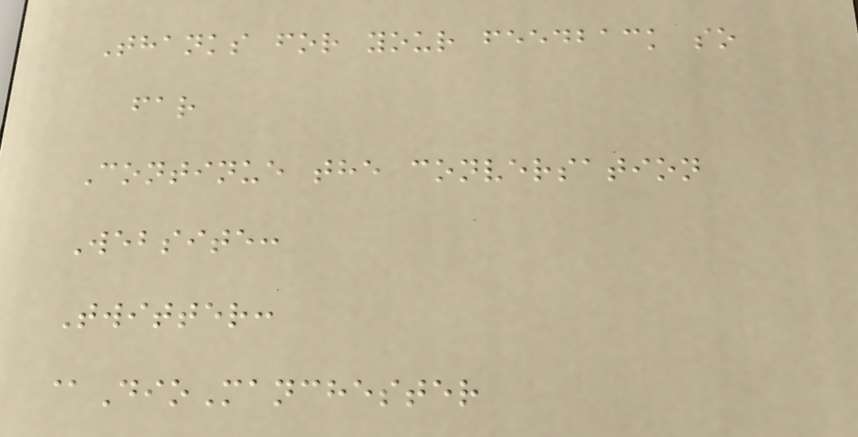Thanks for your feedback so
far
Continue the conversation
Website:
Twitter:
@DioManchester
